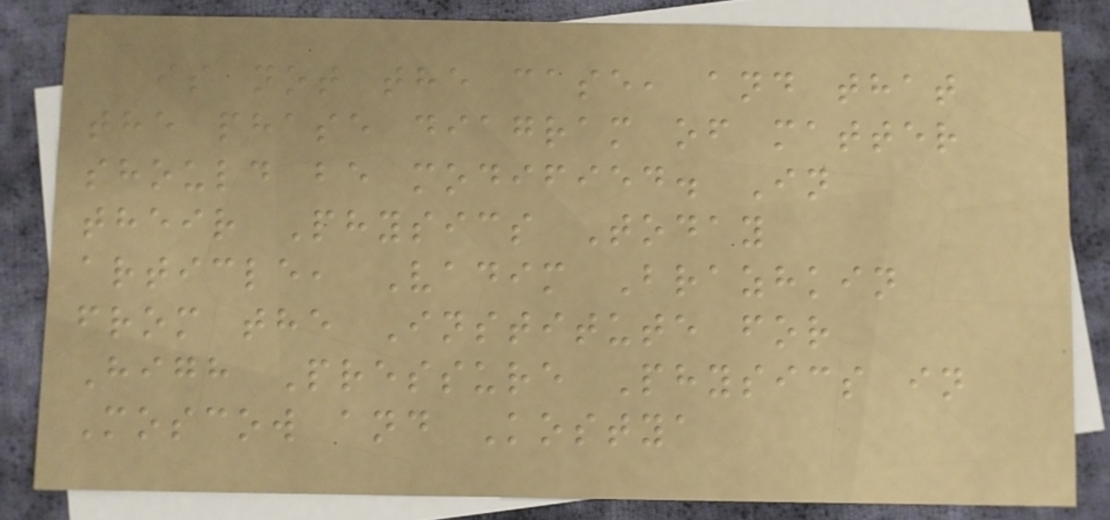is not the case, and that
the phase diagram of matter
should be modified. In
their Physics Today
article, Vadim Brazhkin
from the Institute for
High Pressure Physics in
Moscow and Kostya
